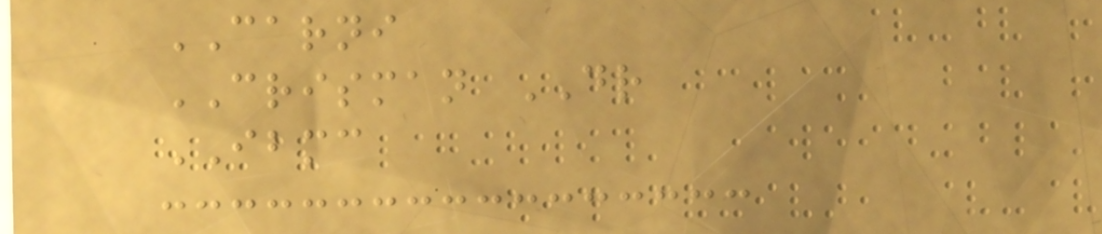CARNI
CRISMAN DR
IBMC
